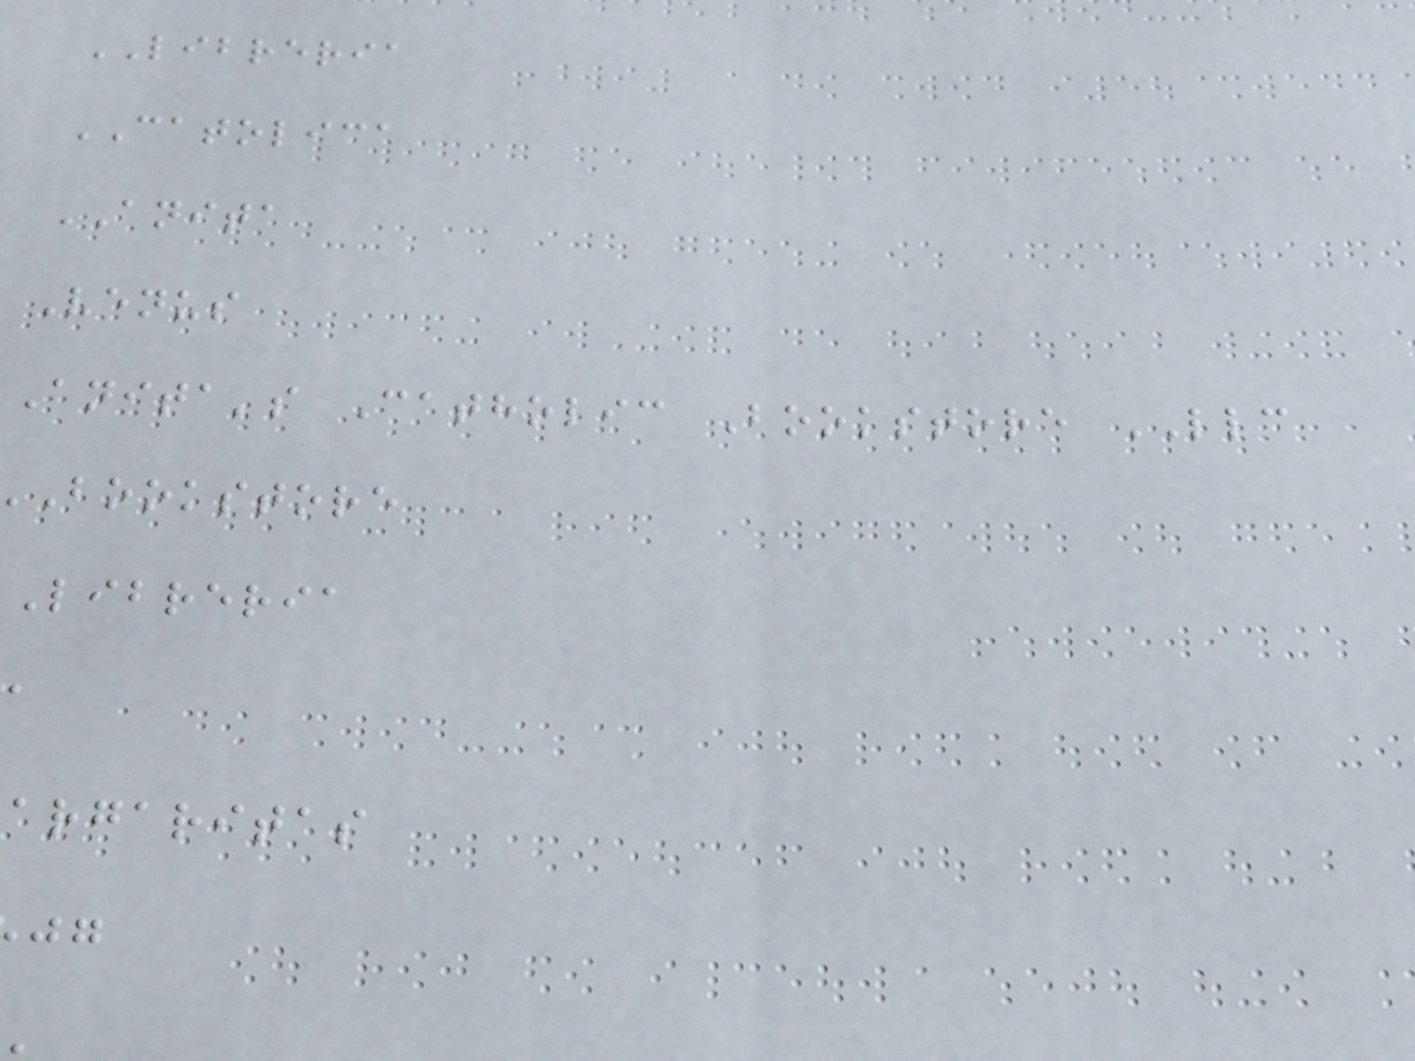LIBRERIA
CATOLICA
ANITA
Venus
Anita's Catholic Bookstore LLC
bookstore
libreria
argaritas
